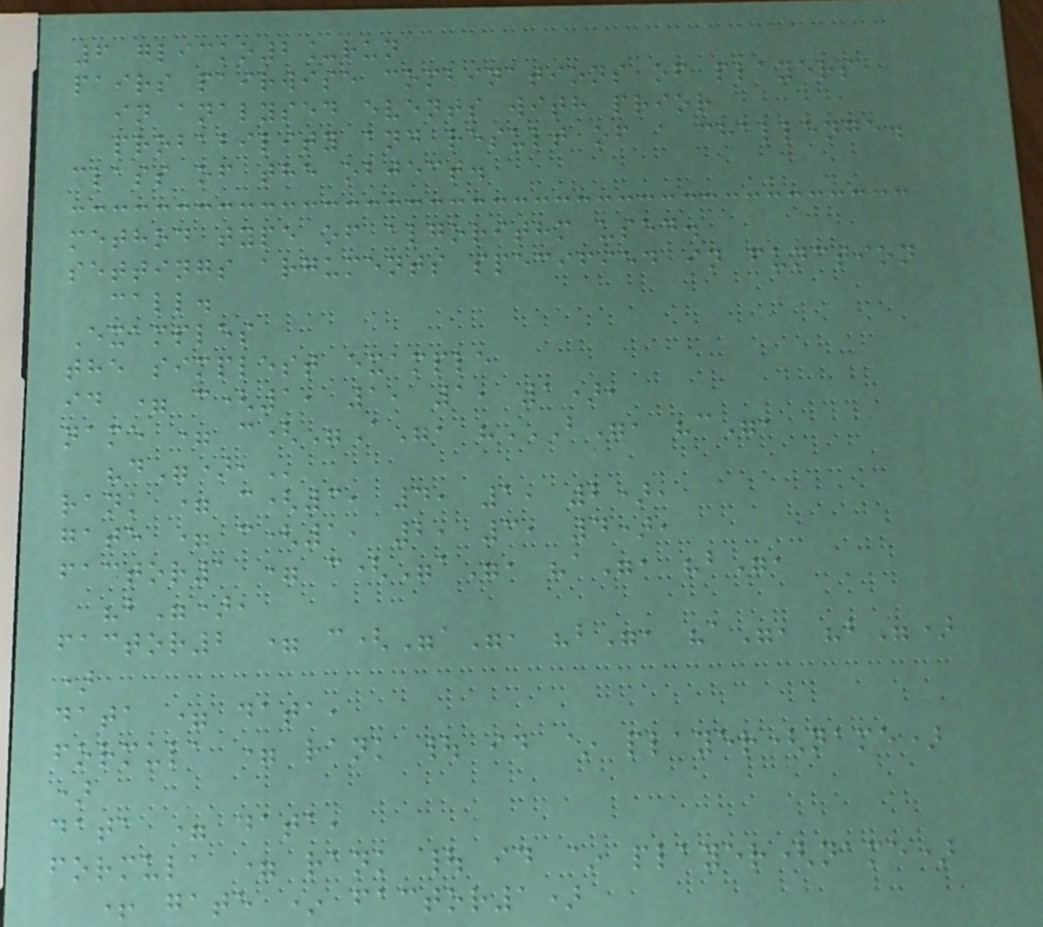6 glicko2_run
pairs pairwise combinations of players
in analysed events with prior
probability and result of a challenge.
class of the object.
method type of algorithm used.
settings arguments specified in function
call.
Examples
the simplest example
id = c(1, 1, 1, 1),
name = c("A", "B", "C",
"D"),
rank = c(3, 4, 1, 2),
gate = c(1, 2, 3, 4),
factor1 = c("a", "a", "b",
"b"),
factor2 = c("a", "b", "a", "b")
)
data = data,
formula = rank | id ~ player(name)
)
data = data,
formula = rank | id ~ player(name)
+ gate * factor1)
